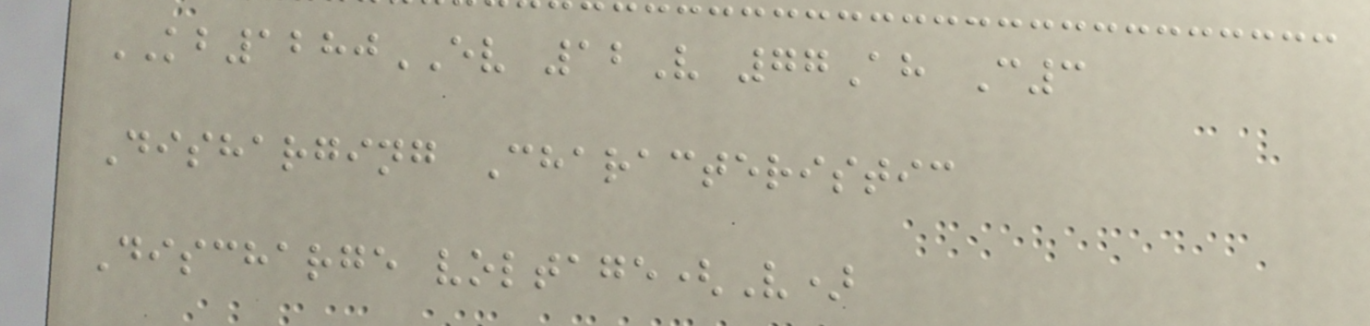KB1280EV 12V 77Ah C3
Disharging Characteristic
Discharge voltage(V)
